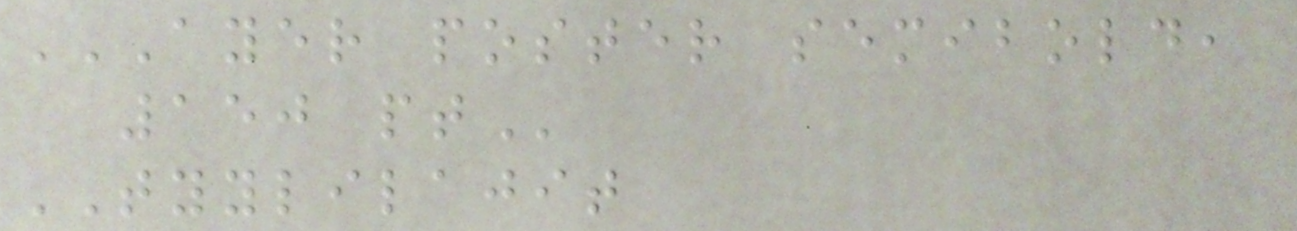AYER POSTER SEMIBOLD,
150 PT
TYYLILAJIT
